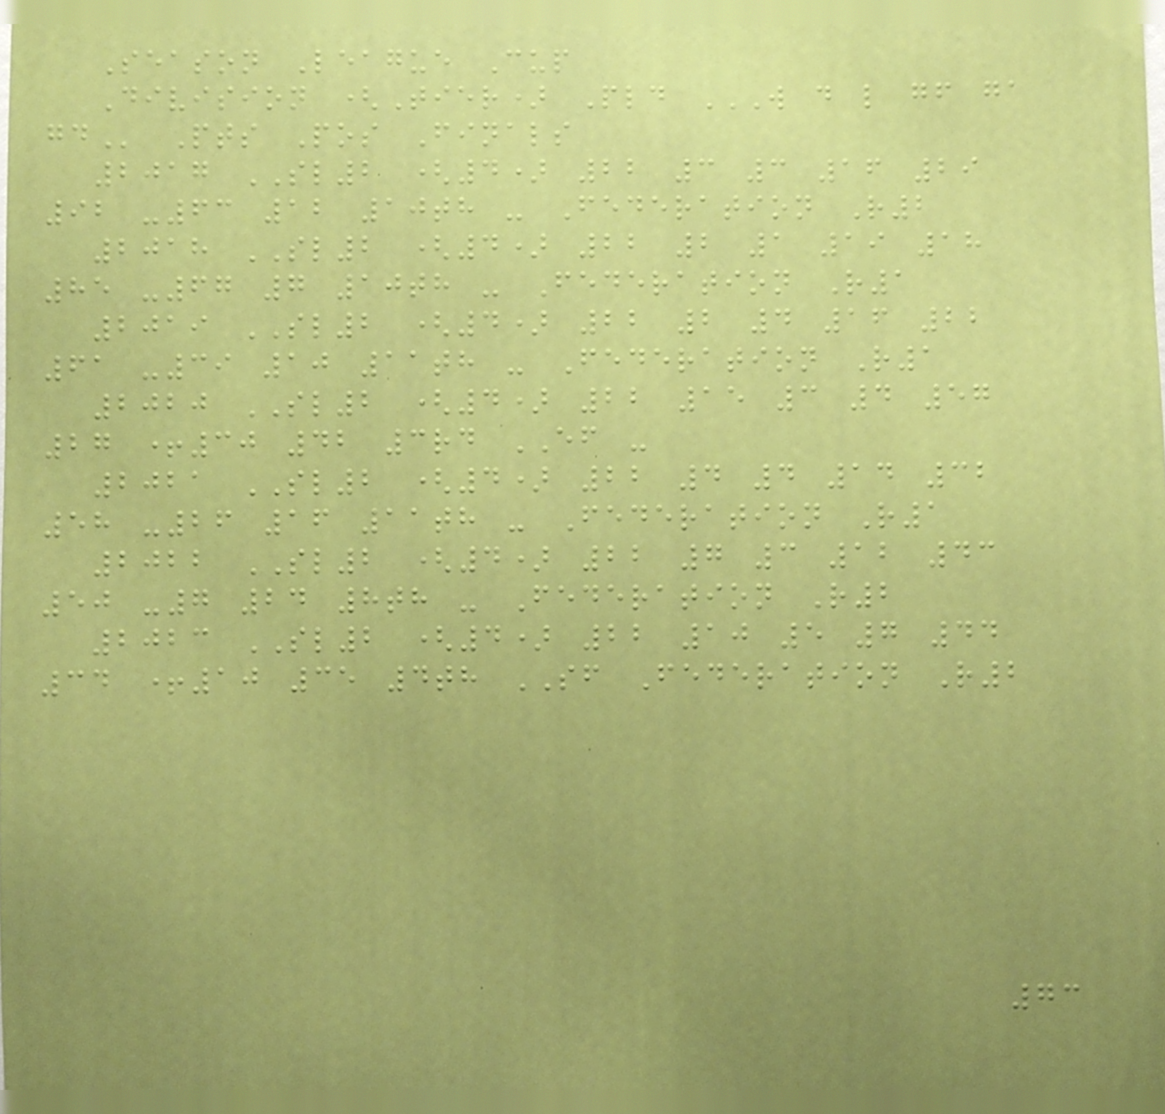Season League Cup
Division (Tier) Pld W D L GF GA
GD Pts Pos Finals
2017 SL2 (4) 22 3 3 16 29
92 -63 12 10th - Federation R2
2018 SL2 (4) 22 2 1 19 18
85 -67 7 10th - Federation R1
2019 SL2 (4) 22 2 4 16 22
61 -39 10 11th - Federation R1
2020 SL2 (4) 22 15 3 4 57
27 +30 42 3rd EF -
2021 SL2 (4) 22 4 4 14 32
58 -26 16 11th - Federation R1
2022 SL2 (4) 22 7 3 12 43
50 -7 24 8th - Federation R2
2023 SL2 (4) 22 10 5 7 44
34 +10 35 4th SF Federation R2
73
